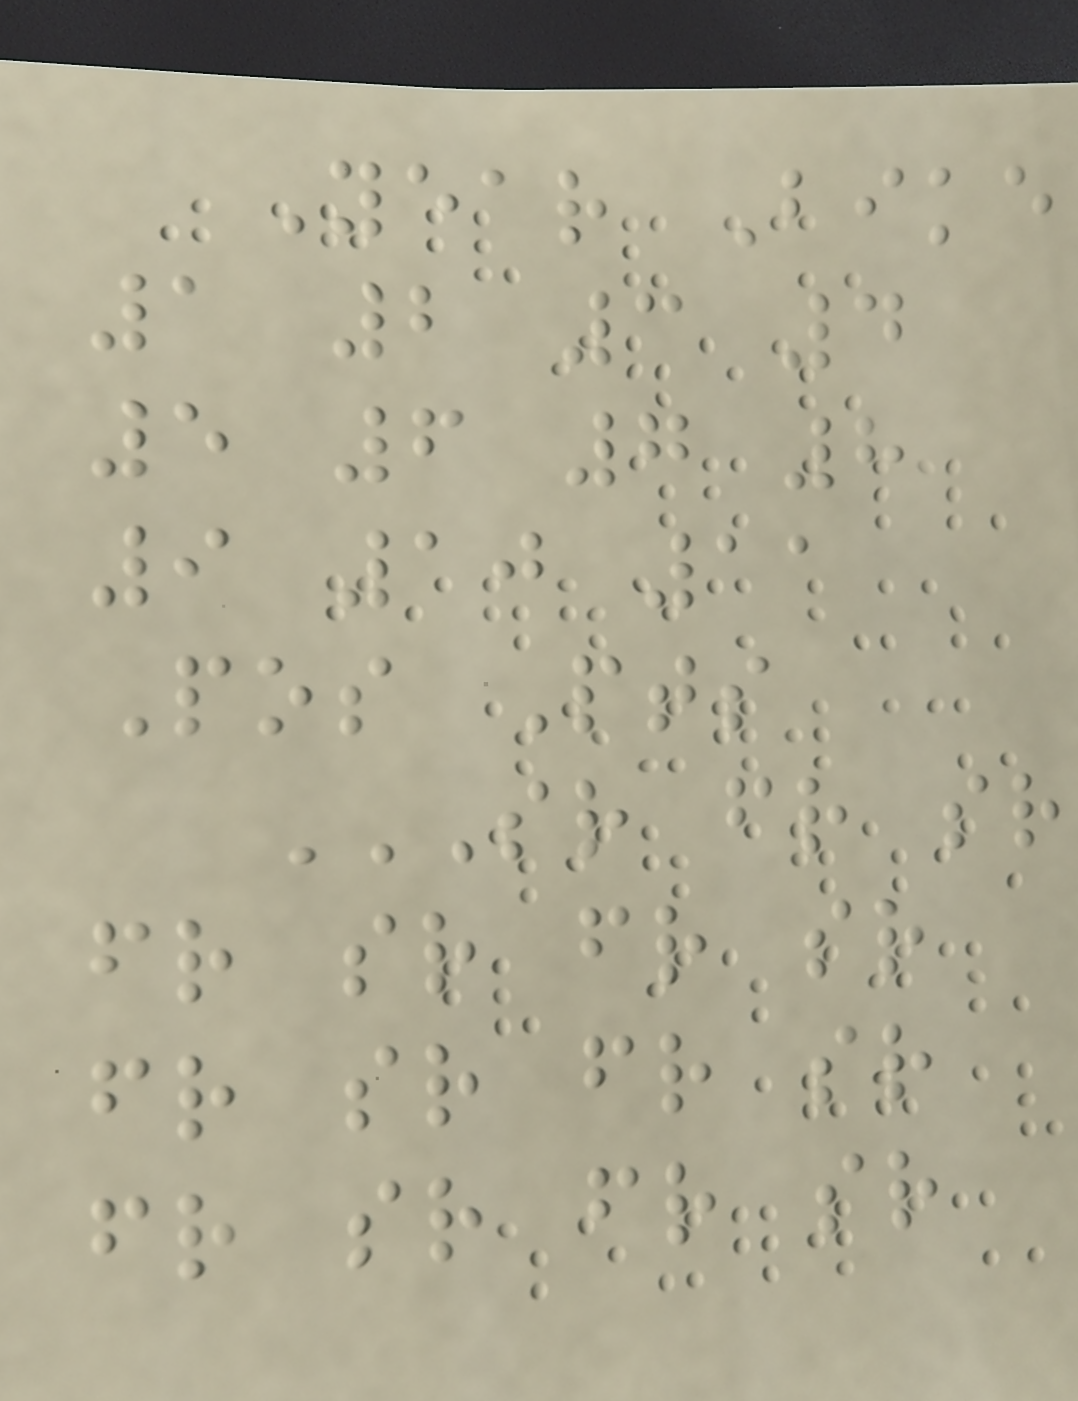Year Bike
1 2 3 4
5 6 7 8
9 10 11
Pos Pts
SR FR SR
FR SR FR SR
FR SR FR SR
FR SR FR SR
